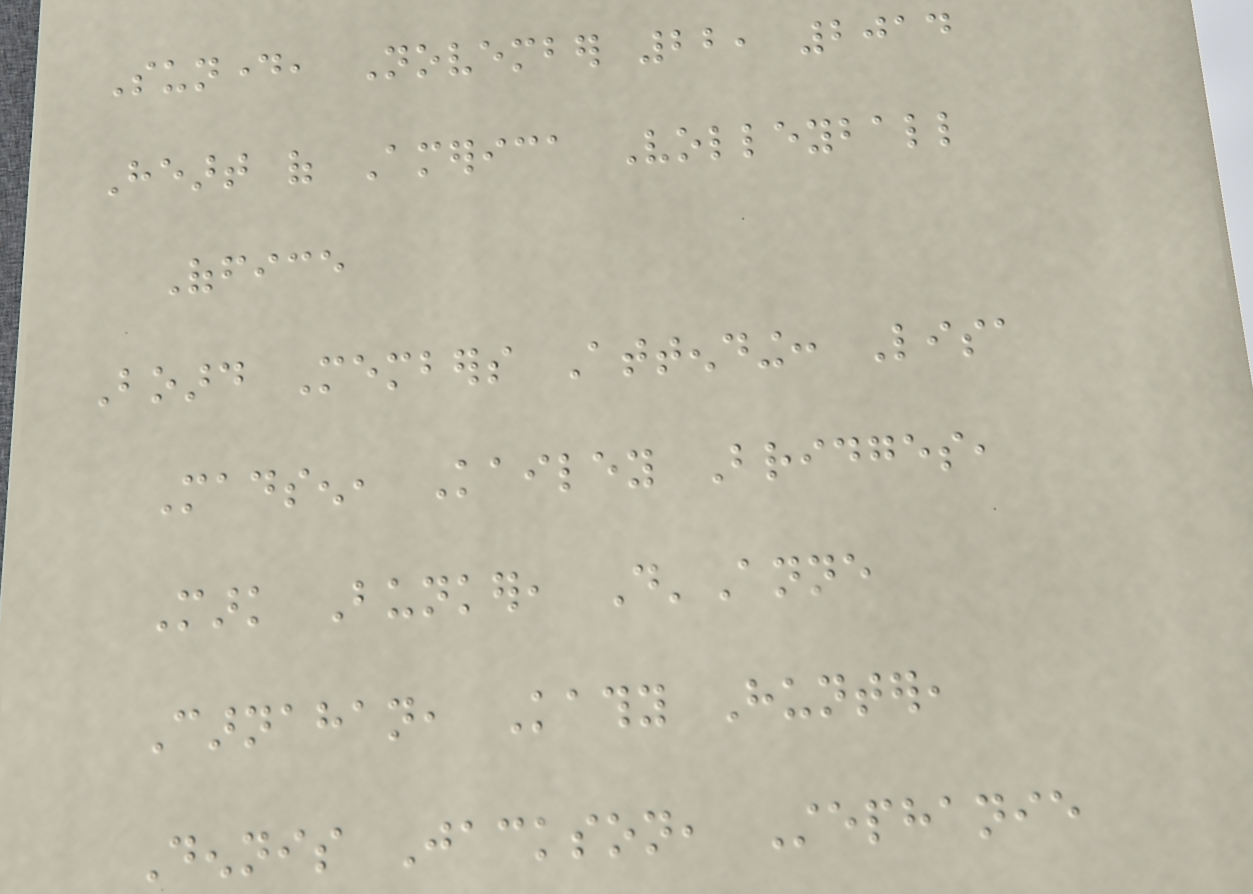Sunday, November 22, 2014
Heart of America Volleyball
Office
Board Members Attending: Lisa
Madsen, Kailey Bridges,
Mark Bunker, D'Anne
Carnahan, Kathy Hunter,
Dennis Jackson, Stephanie
